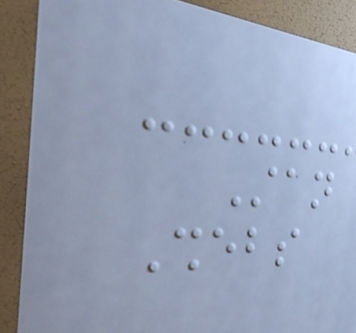Stan
Shebs
